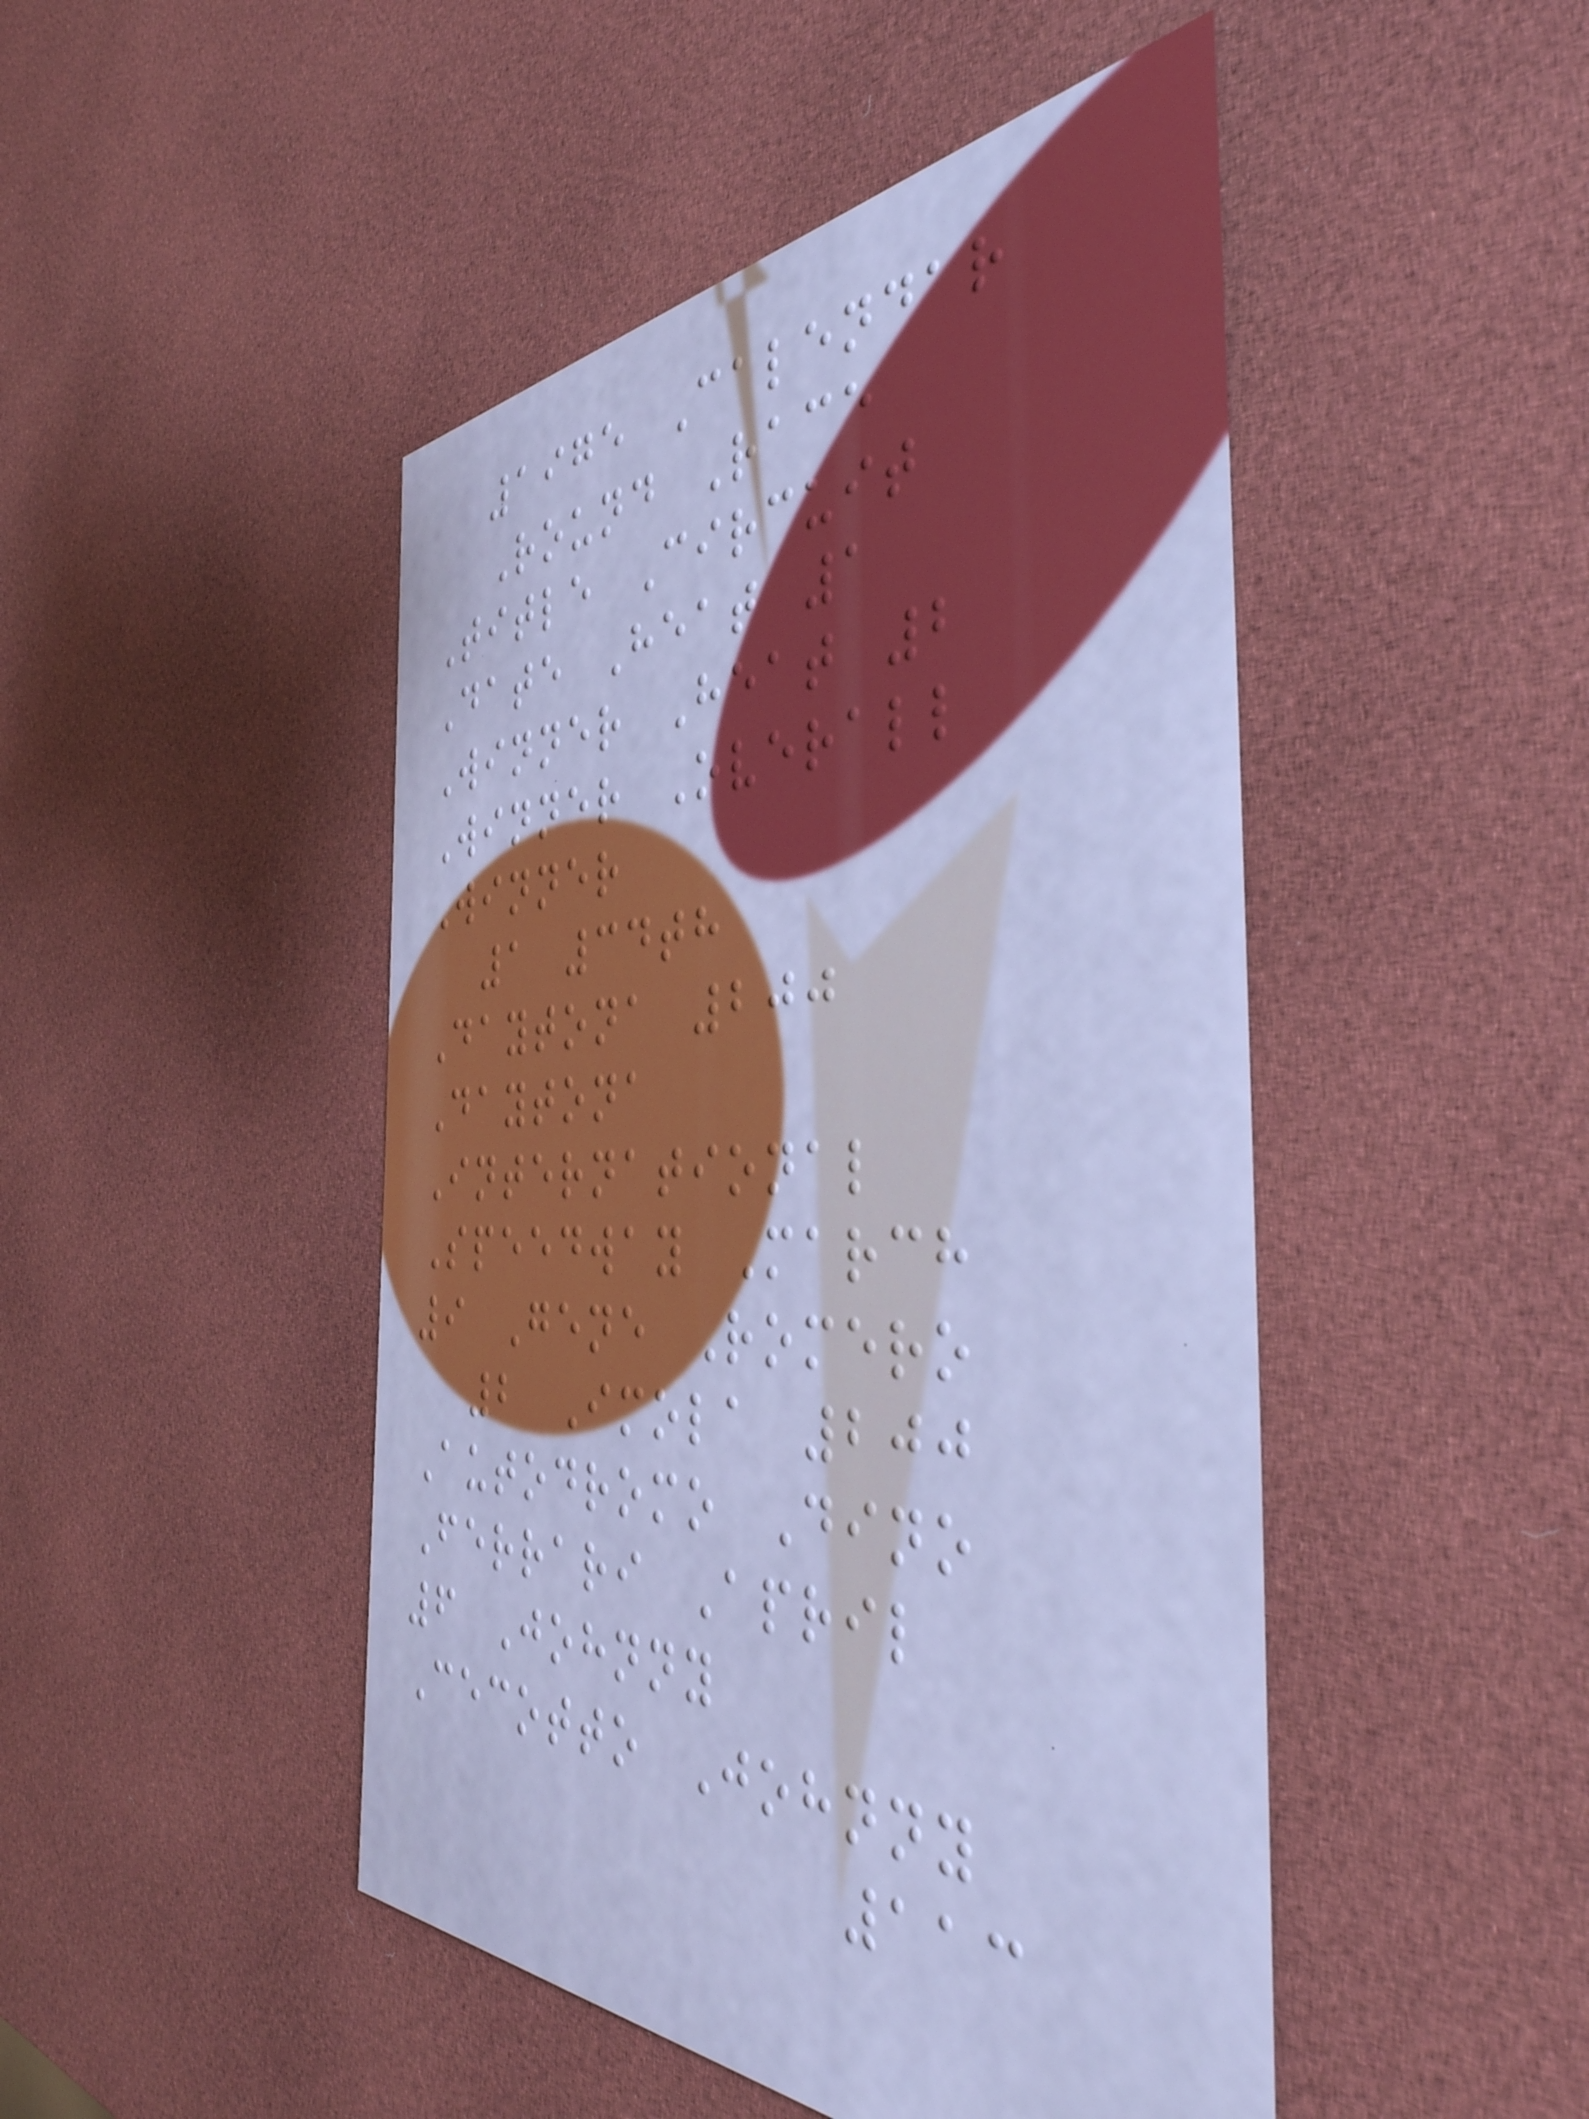1975 Calendar
Round Race
Title Circuit
Date Heat 1
Winner Heat 2
Winner Overall
Winner
1 34th
Daytona 200
Daytona
International
Speedway March
9 Gene Romero
2 Imola 200
Autodromo Dino
Ferrari April
6 Johnny
Cecotto Johnny
113
